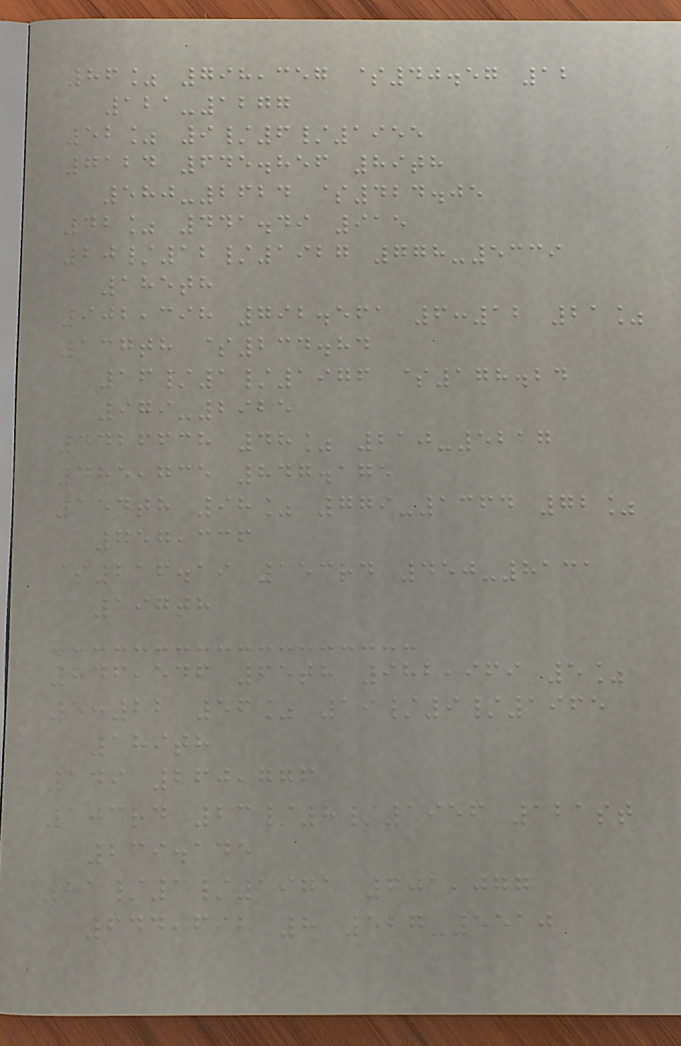86% 798,357 $40.57 12
121-1277
52% 9/6/1955
7124 645.856 89th
580-2624 $424.05
42% 441.49 915
20/12/1927 778-5339
185th
902,398 792.561 6:12 21%
137th $234.84
16/1/1976 $178.24
979-2925
4426638 48% 210-5217
485,735 847.175
154th 98% 779-1364 72%
757,336
$216.19 153rd 450-8131
197th
846,546 65th 982,969 5%
5:22 56% 19/9/1965
189th
149 260,776
103rd 23/8/1956 121st
239.145
21/1/1971 601,077
644,692 8 527-5510
